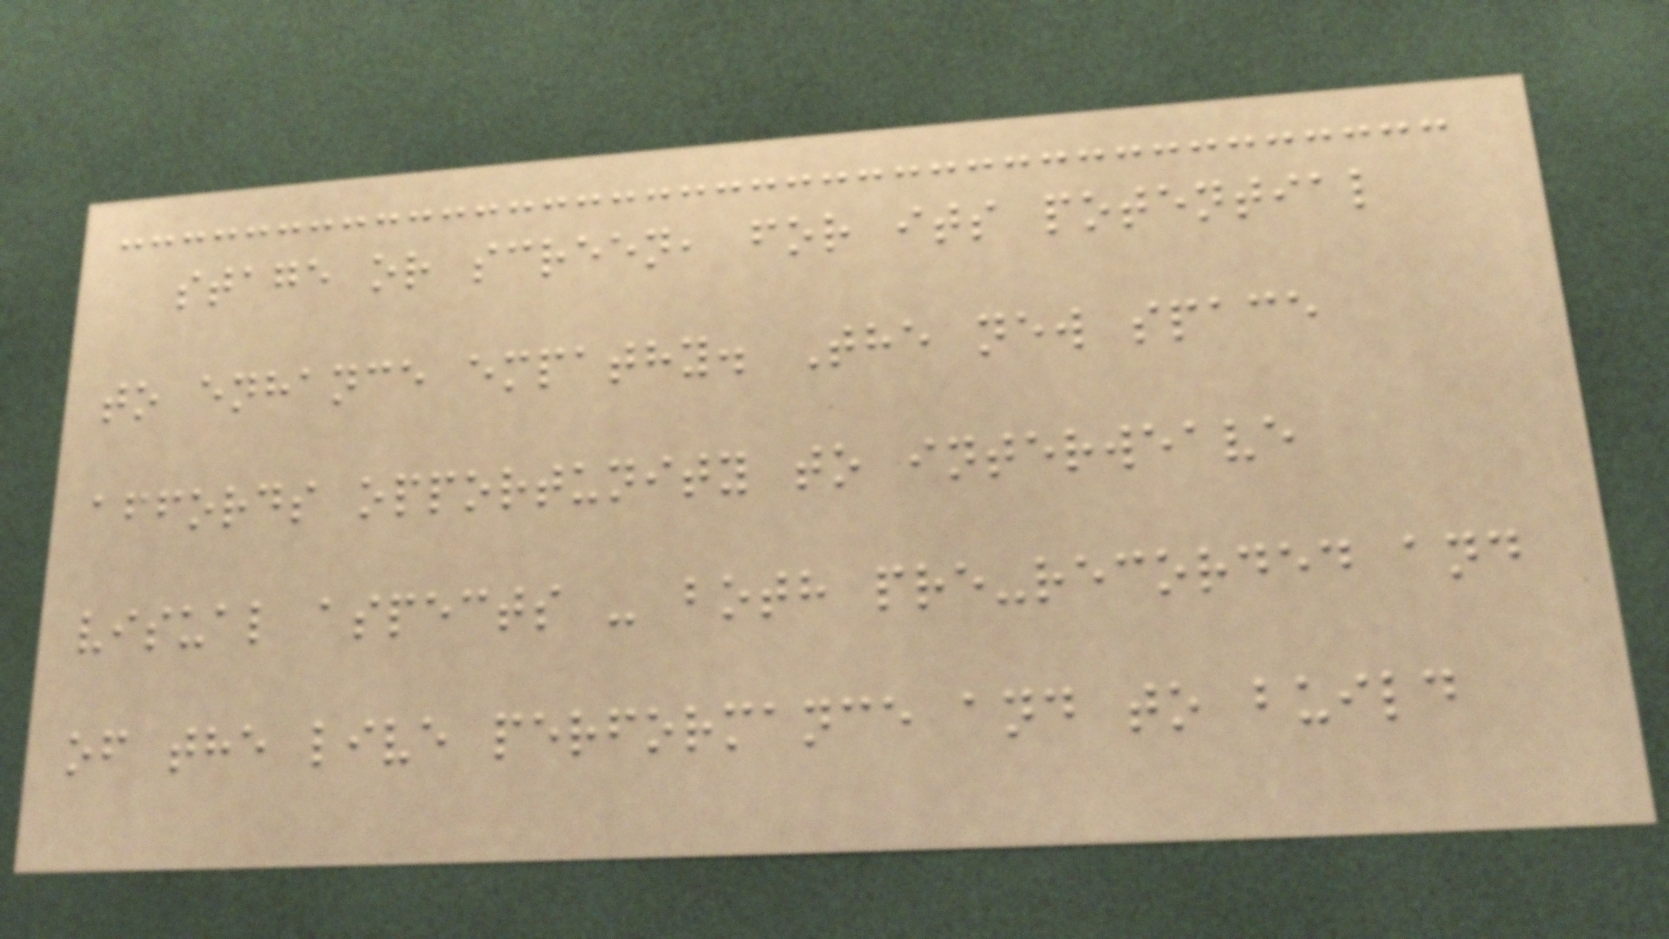stage or screen, for its potential
to enhance empathy. The new space
affords opportunity to interweave
visual aspects - both pre-recorded and
of the live performance and to build
